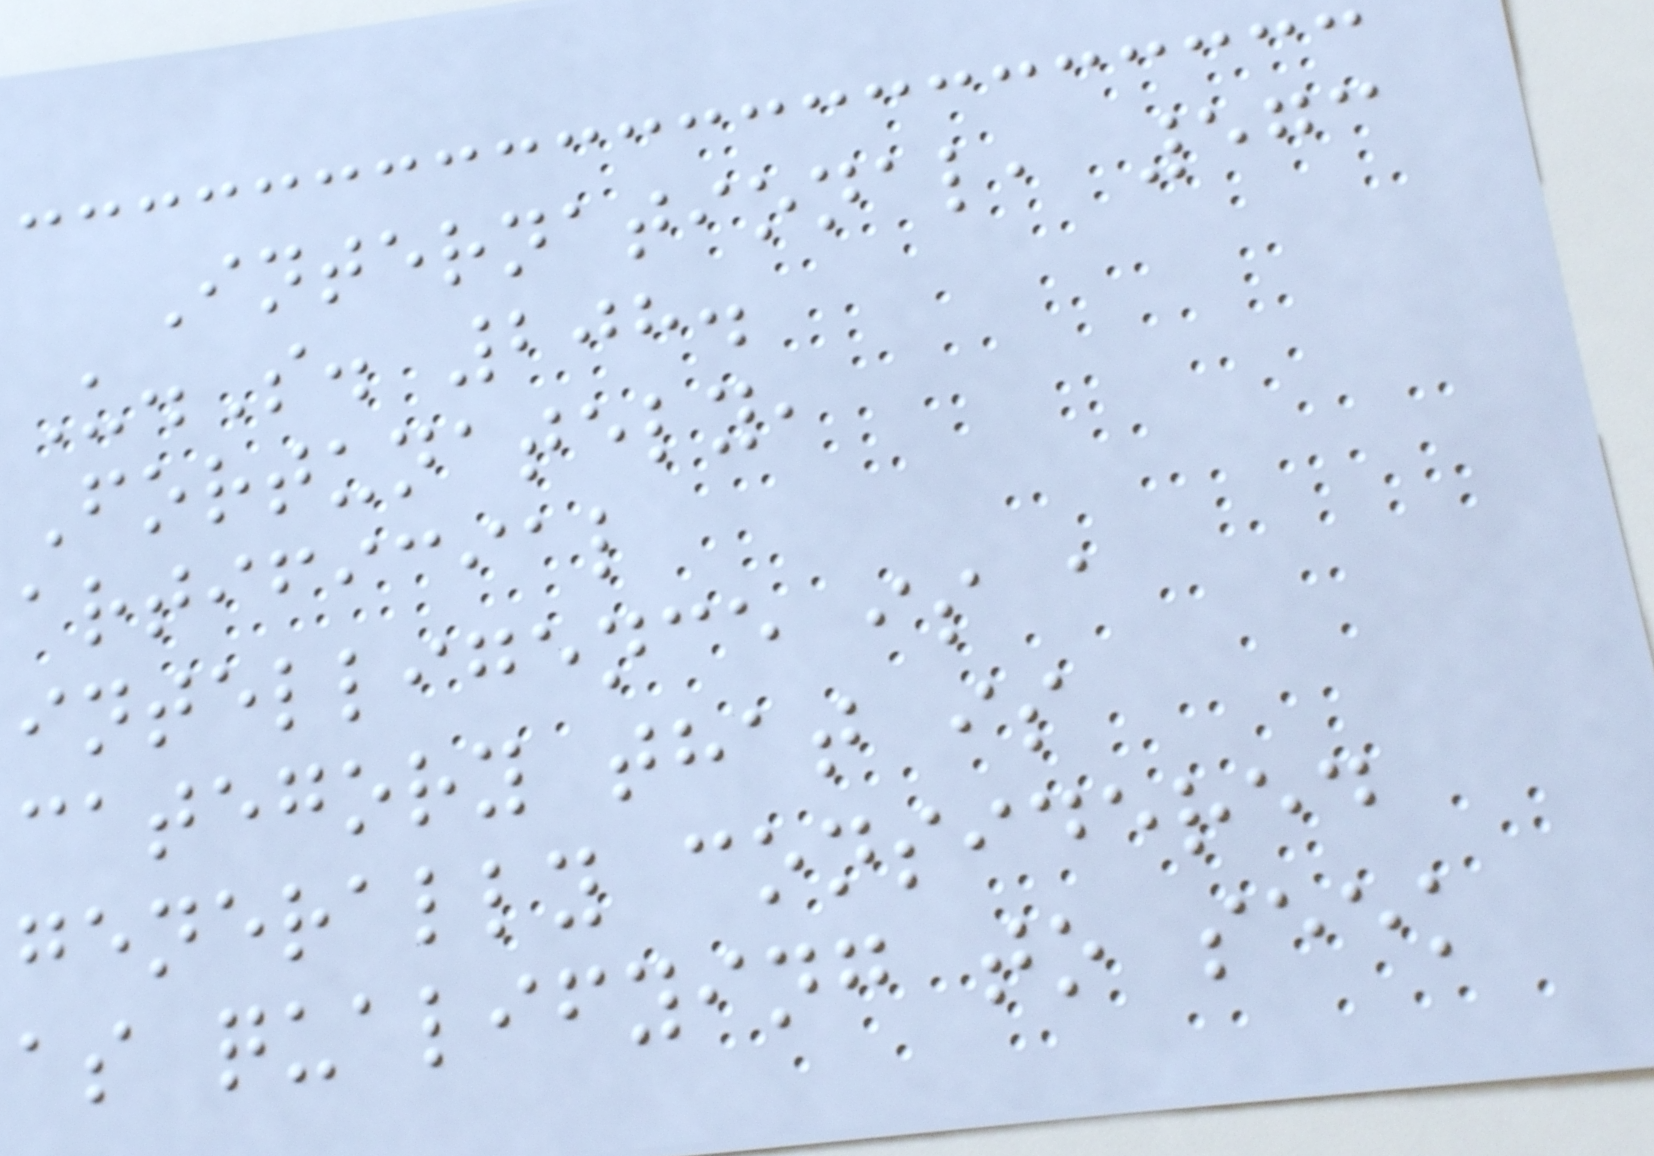International, 573
U.S. 208.
Fortunately,
artificial
intelligence is a
category that is
generally considered
as qualifying to seek
